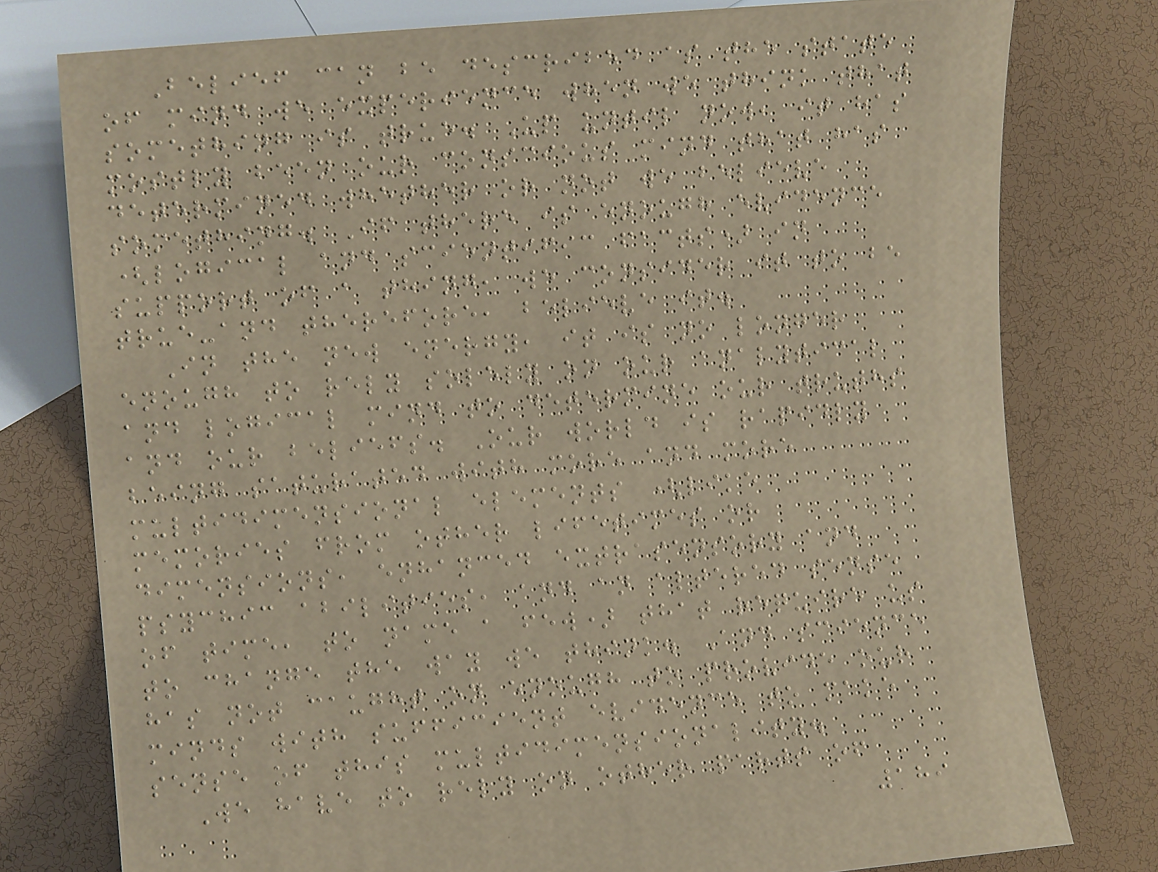Belief can be described as the state
of mind we experience when we think that
something is true. Up until now, it has
mostly been our conscious mind that has
determined whether or not we believe
something. If there is enough evidence
(logical and scientific facts) in
support of a thing, we consider it to be
true-and therefore, believe it.
In the new energy, it is no longer
enough to rely solely on our analytical
and logical mind to determine our truths
and our beliefs. Our world is rapidly
being saturated with more and more
multidimensional elements (like
memories from other lifetimes or
dimensions, enhanced extrasensory and
psychic abilities, and an altered sense
of time, to name a few) that require us
to change the way we think. And science
has not caught on enough to provide our
minds with sufficient evidence to make
sense of this multidimensionality.
We have to rely on other parts of
189
